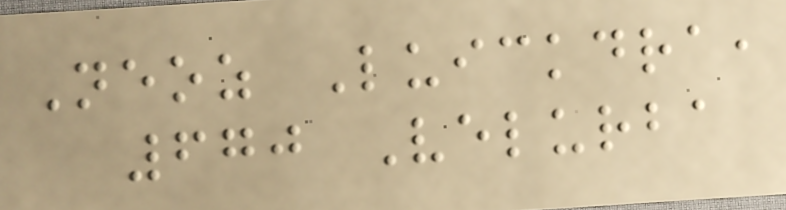Neoz Luickdra,
670 Velurba
